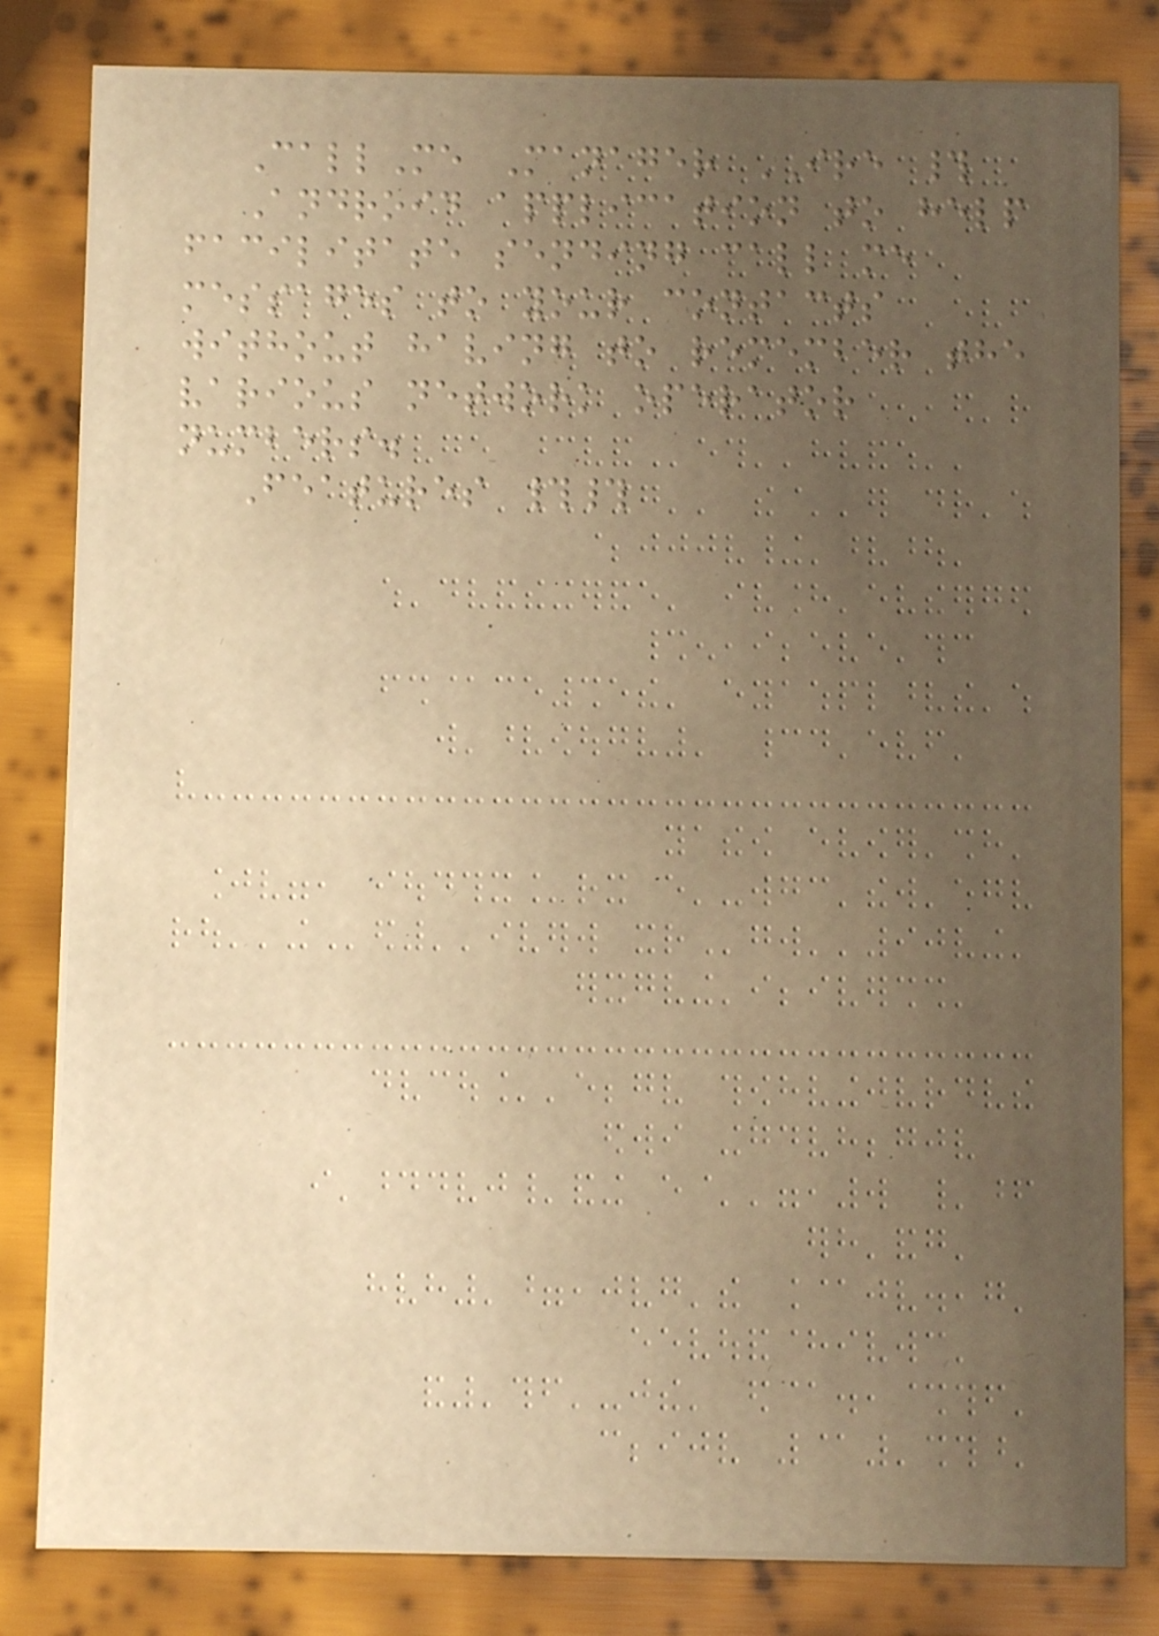CallMe Manager IRE #
Android application to help
facilitate sending call me
messages to your contacts
without having to remember the
various network operator
numbers.
Features ##
